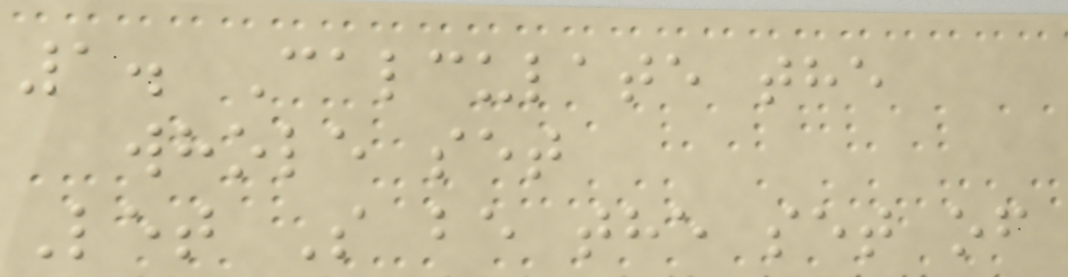1. Calculate the
whole set
Let S be the set of
